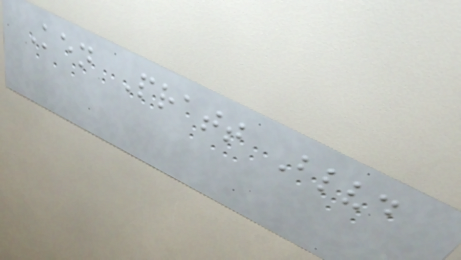Ken Pratt Blvd
